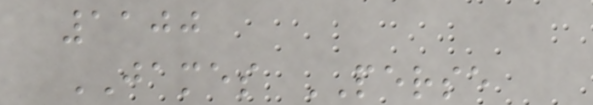1100
JAMES PERSE
